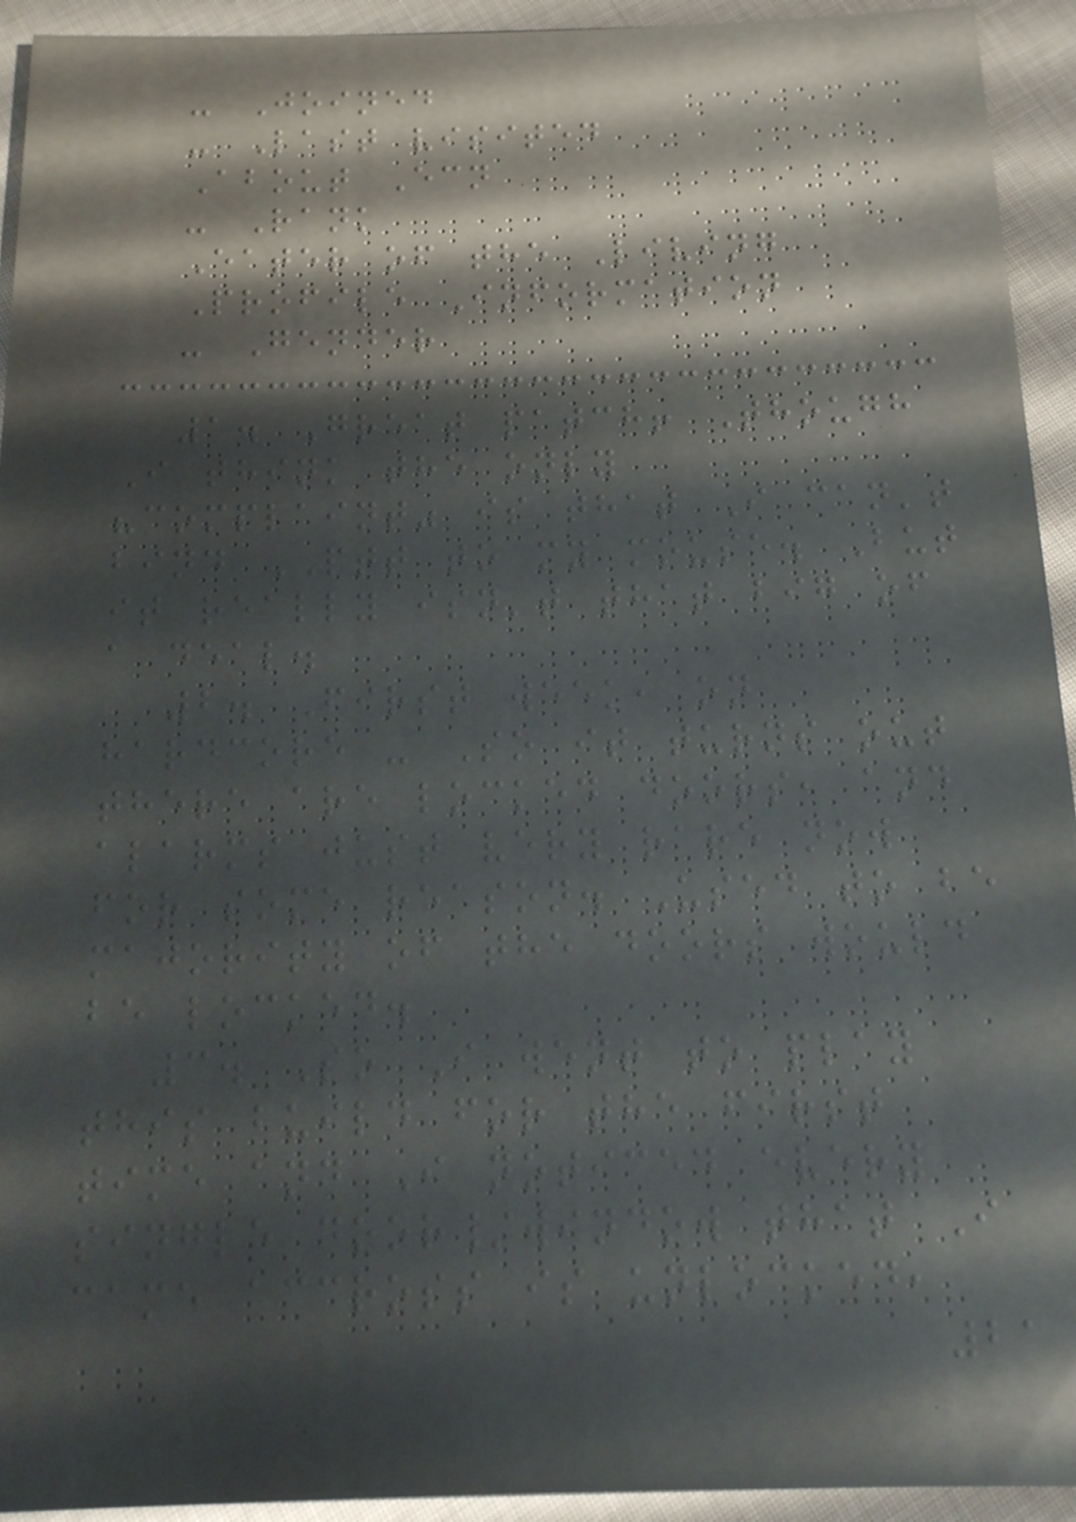- Joined
- Last visited
About Ecn
- Rank
Eater of the Living
Profile Information
- Gender
1. Great patch! Though
I think the only
"complaint" is that I can't
bind PTT to my mouse. But
it really isn't that big of
a deal.
2. First week, on
hardcore - So it turns out
there are locked doors, and
alarms just very rare now
for some reason. Used to be
majority of the doors would
be locked.
3. So I went to play
this build for the first
time and I noticed every
single door/window that I
came accross is unlocked,
21
